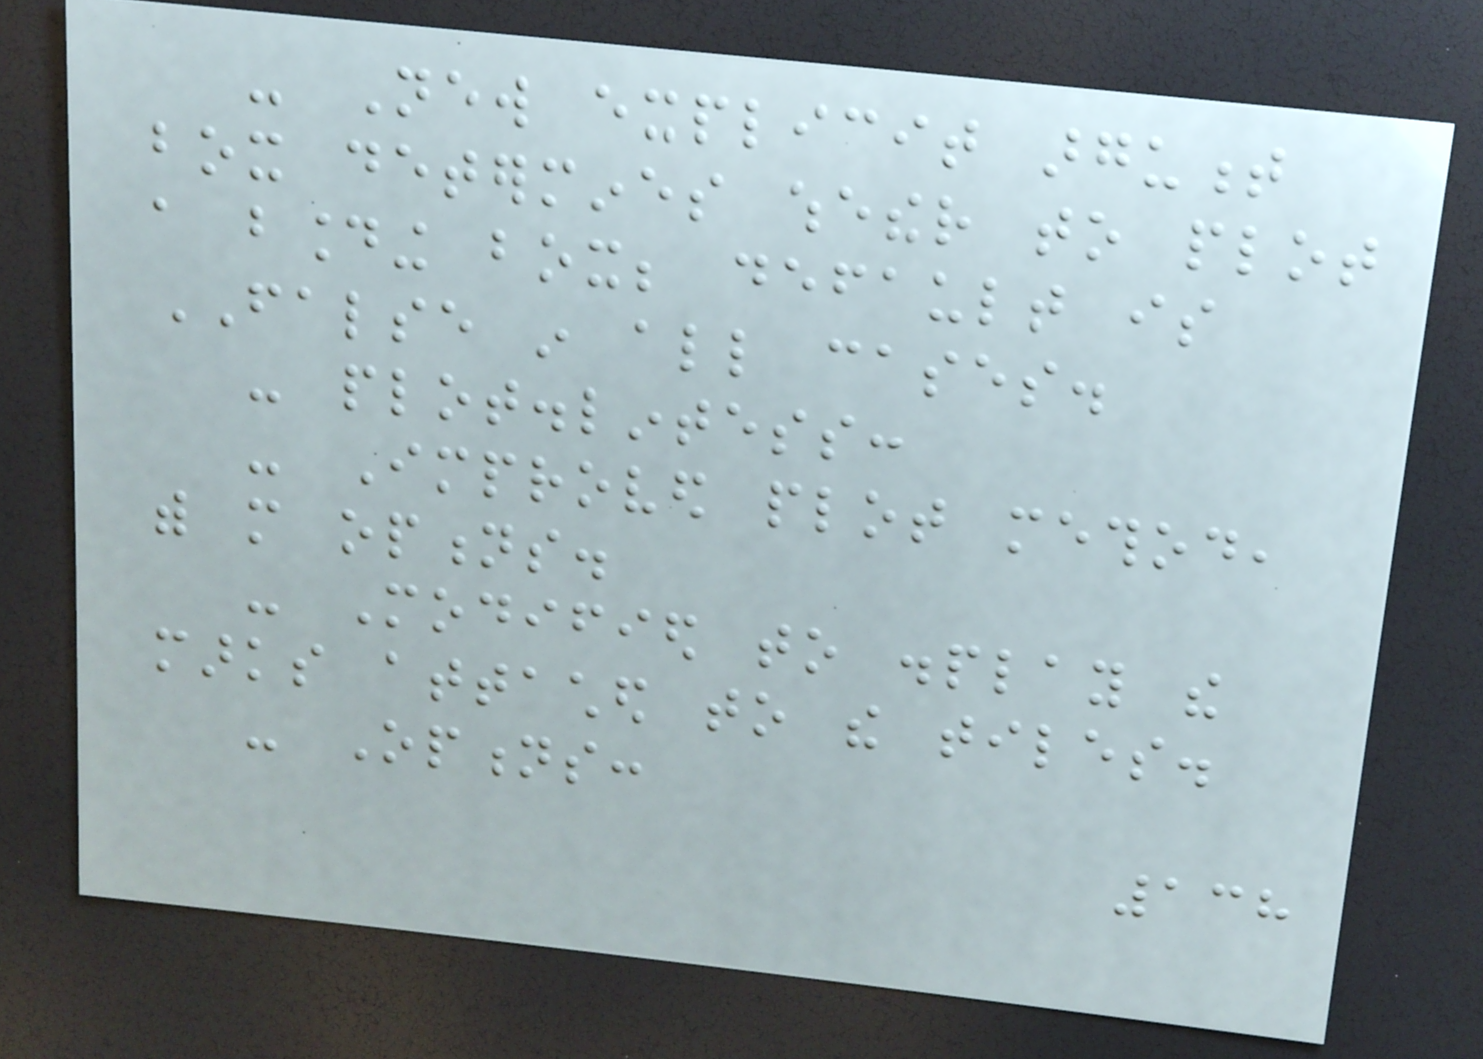- New explicit argument
box determines whether to plot
a bounding box; default is
FALSE in all cases.
- plot.lintess:
- Improved plot method,
with more options.
- Modified to display the
marks attached to the tiles.
- Options:
138
